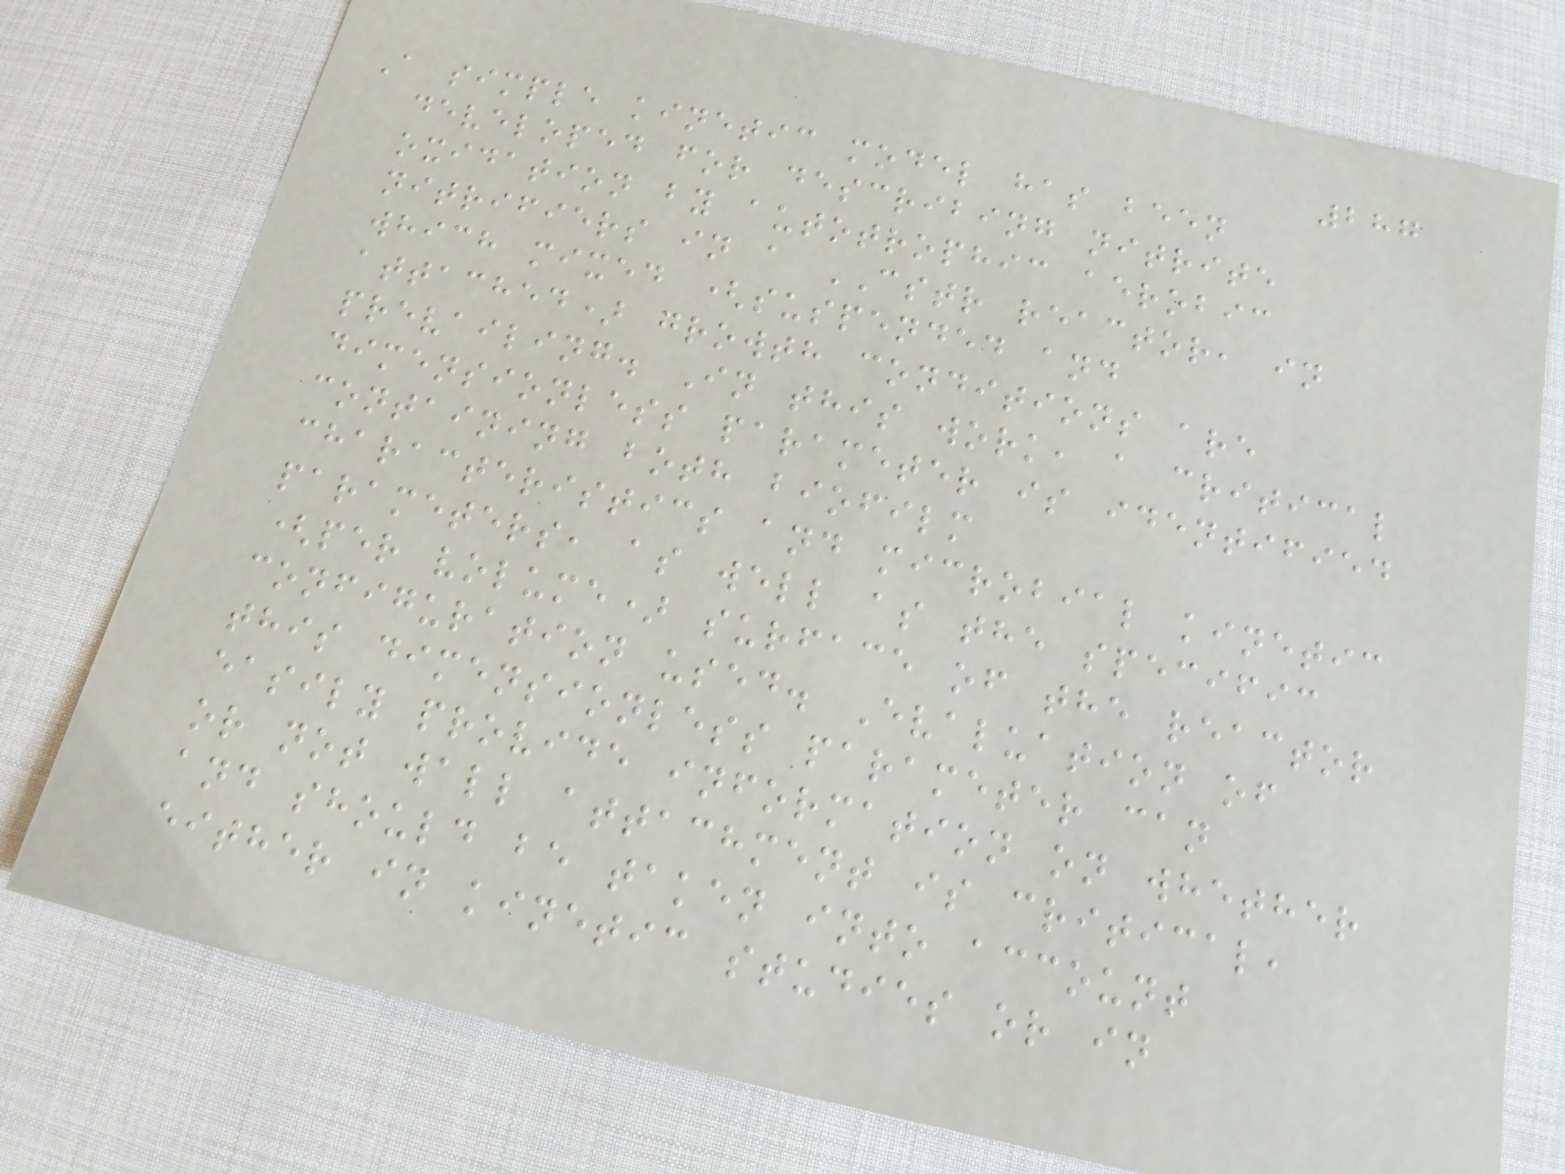287
A simple kinetic model has been
developed for describing nitrite
oxidation by autotrophic aerobic
nitrifiers in a CSTR reactor, in
which mixed (suspended and
attached) growth conditions are
prevailing. In this work, a critical
dimensionless parameter is identified
containing both biofilm
characteristics and microbial kinetic
parameters, as well as the specific
(per volume) surface of the reactor
configuration used. Evaluation of
this dimensionless parameter can
easily provide information on whether
or not wall attachment is critical,
and should be taken into account
either in kinetic studies or in
